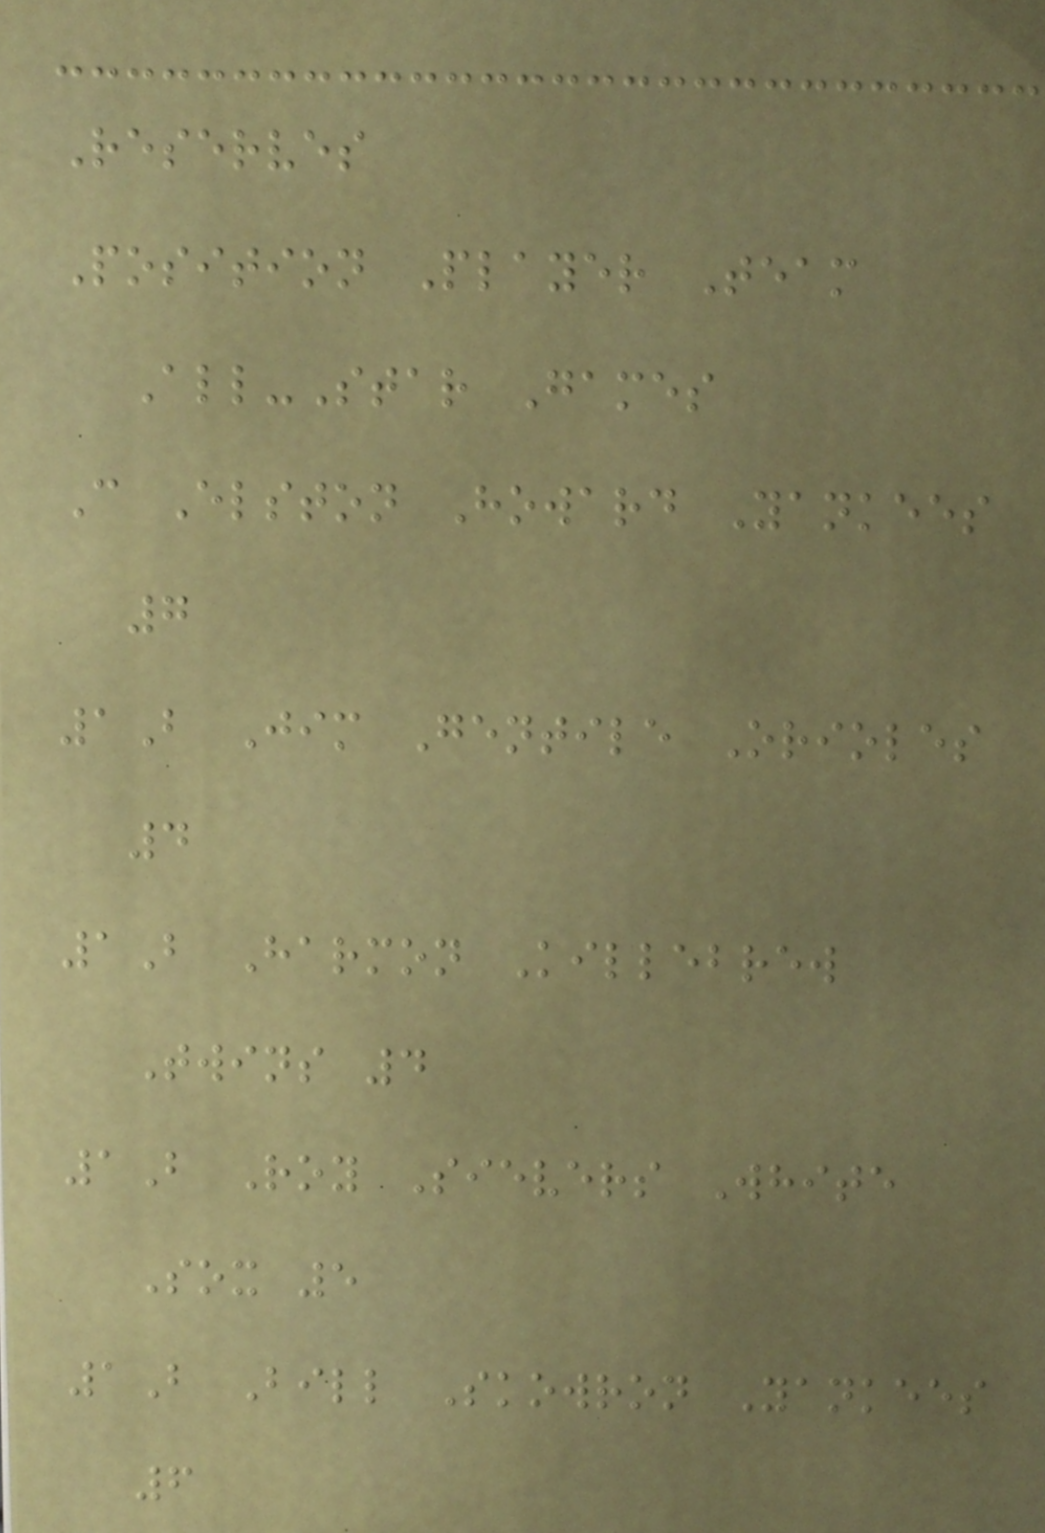Reserves
Position Player Team
All-Star Games
C Elston Howard Yankees
7
1B Jim Gentile Orioles
4
1B Harmon Killebrew
Twins 4
1B Roy Sievers White
Sox 5
1B Bill Skowron Yankees
6
